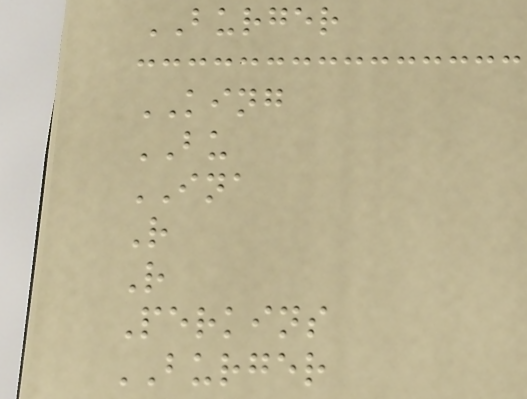BURGER
KING
BU
INA
R
R
Perkins
BURGER
